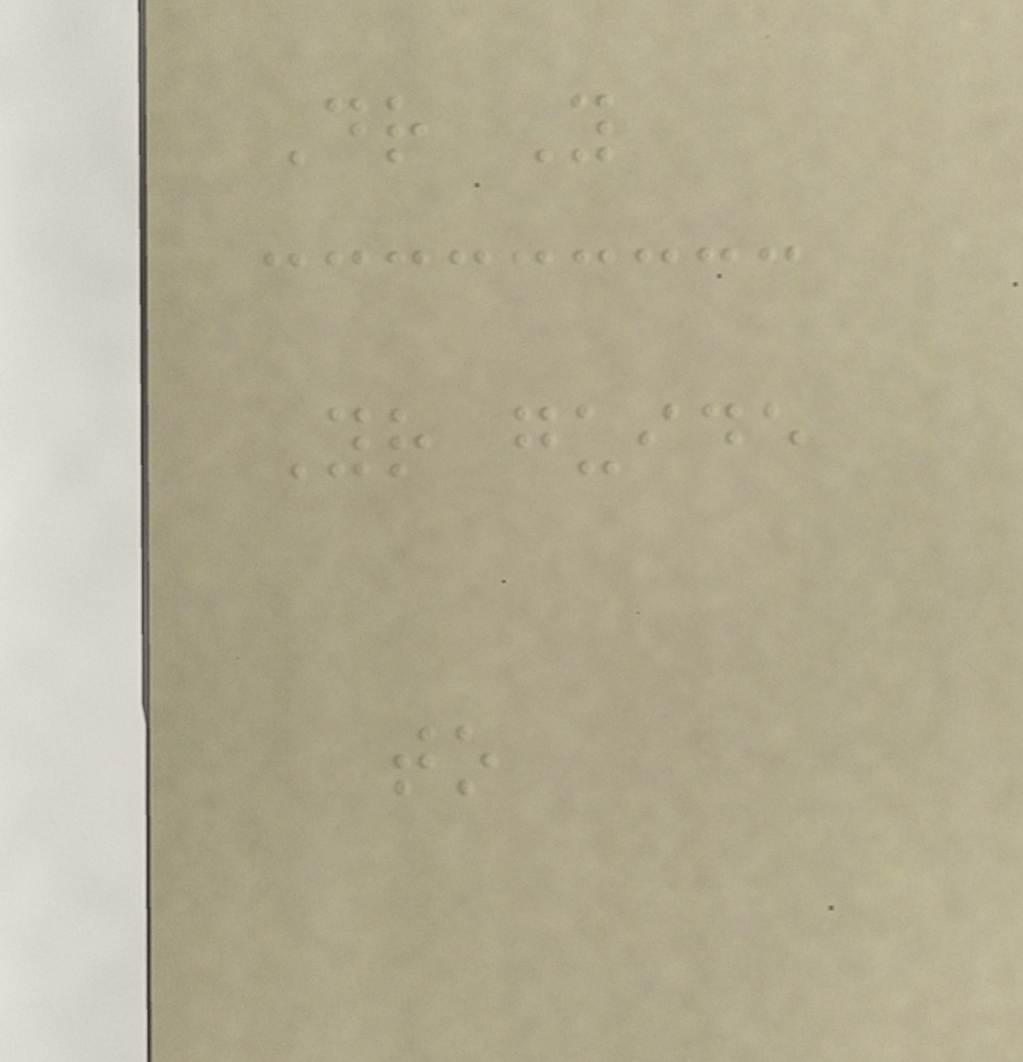Dr You
Your guide
to
